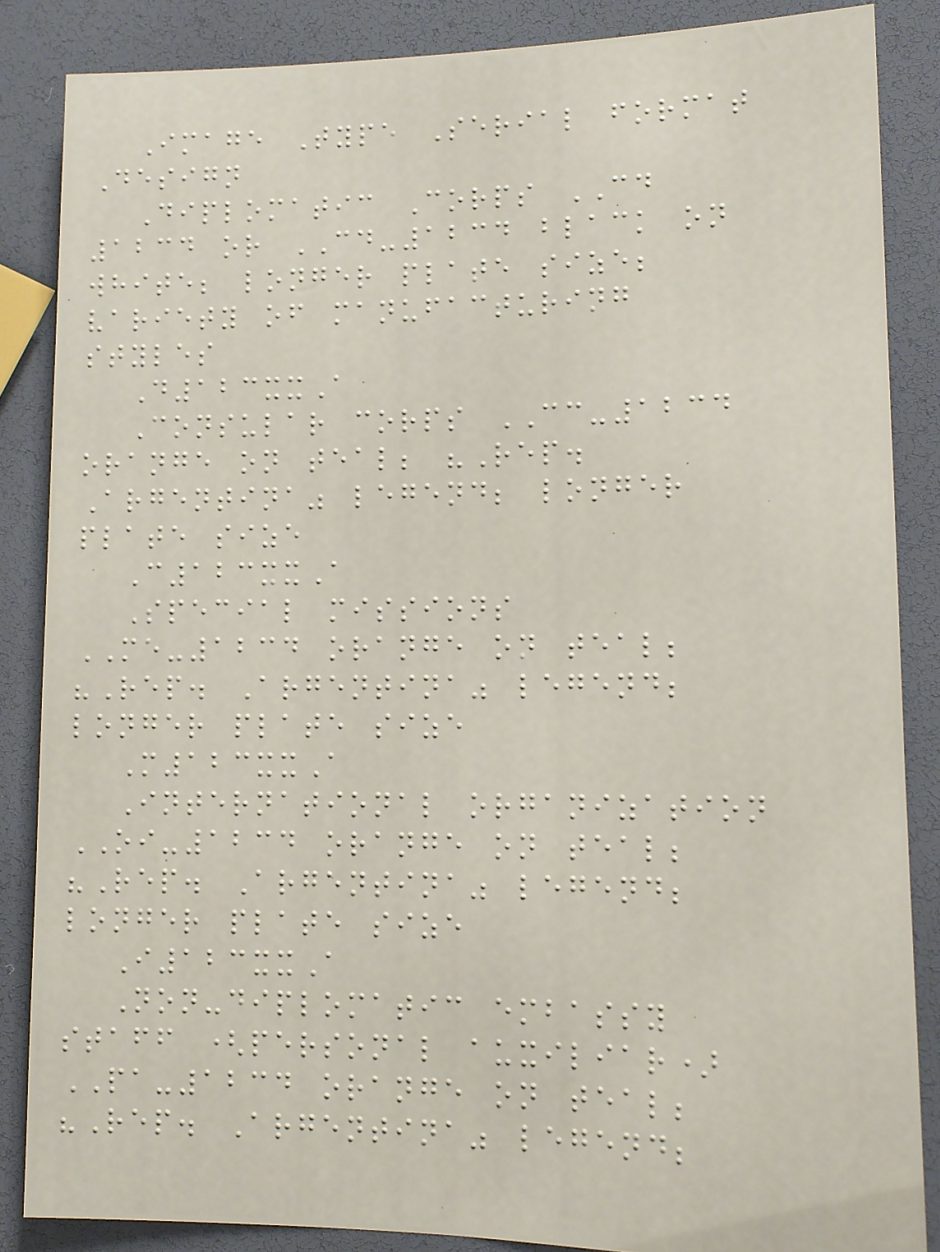Image Type Serial format
Design
Diplomatic Corps CD
1234 or CD-1234 black on
white; longer plate size;
variety of manufacturing
styles
D123xxA
Consular corps CC-1234
orange on teal; "Rep.
Argentina" legend; longer
plate size
C123xxA
Special missions
ME-1234 orange on teal;
"Rep. Argentina" legend;
longer plate size
M123xxA
International organization
OI-1234 orange on teal;
"Rep. Argentina" legend;
longer plate size
I123xxA
Non-diplomatic embassy
staff (personal auxiliar)
PA-1234 orange on teal;
"Rep. Argentina" legend;
